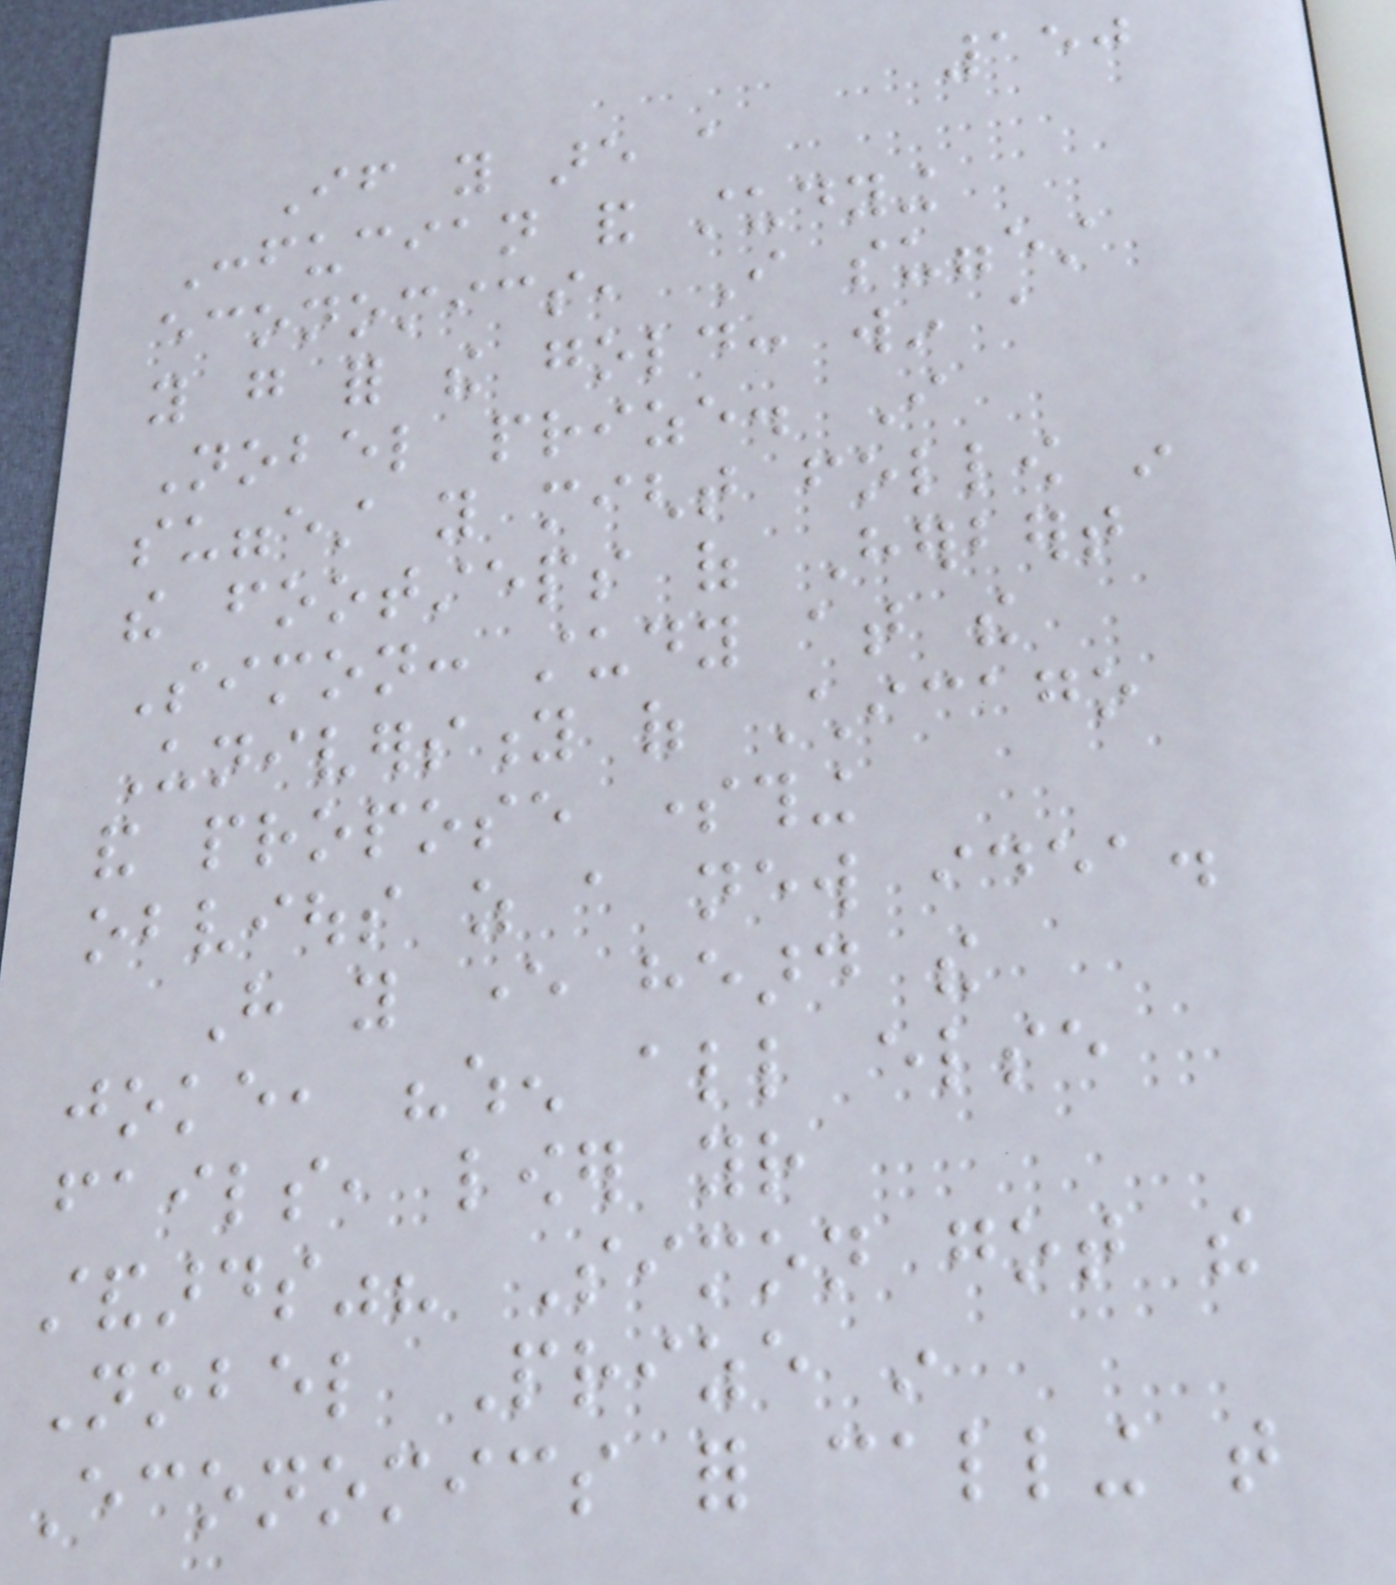150
If you are a
Confucian and studying
economics, I suggest
you go for the gold: win a
Nobel prize. I
suggest you might follow in
the footsteps of Herbert
Simon: study at the
University of Chicago
and propose something
obvious as a new idea.
Have you ever heard the
joke, "when all else
fails, lower your
standards"? Simon got the
Nobel Prize in
Economics for calling that
